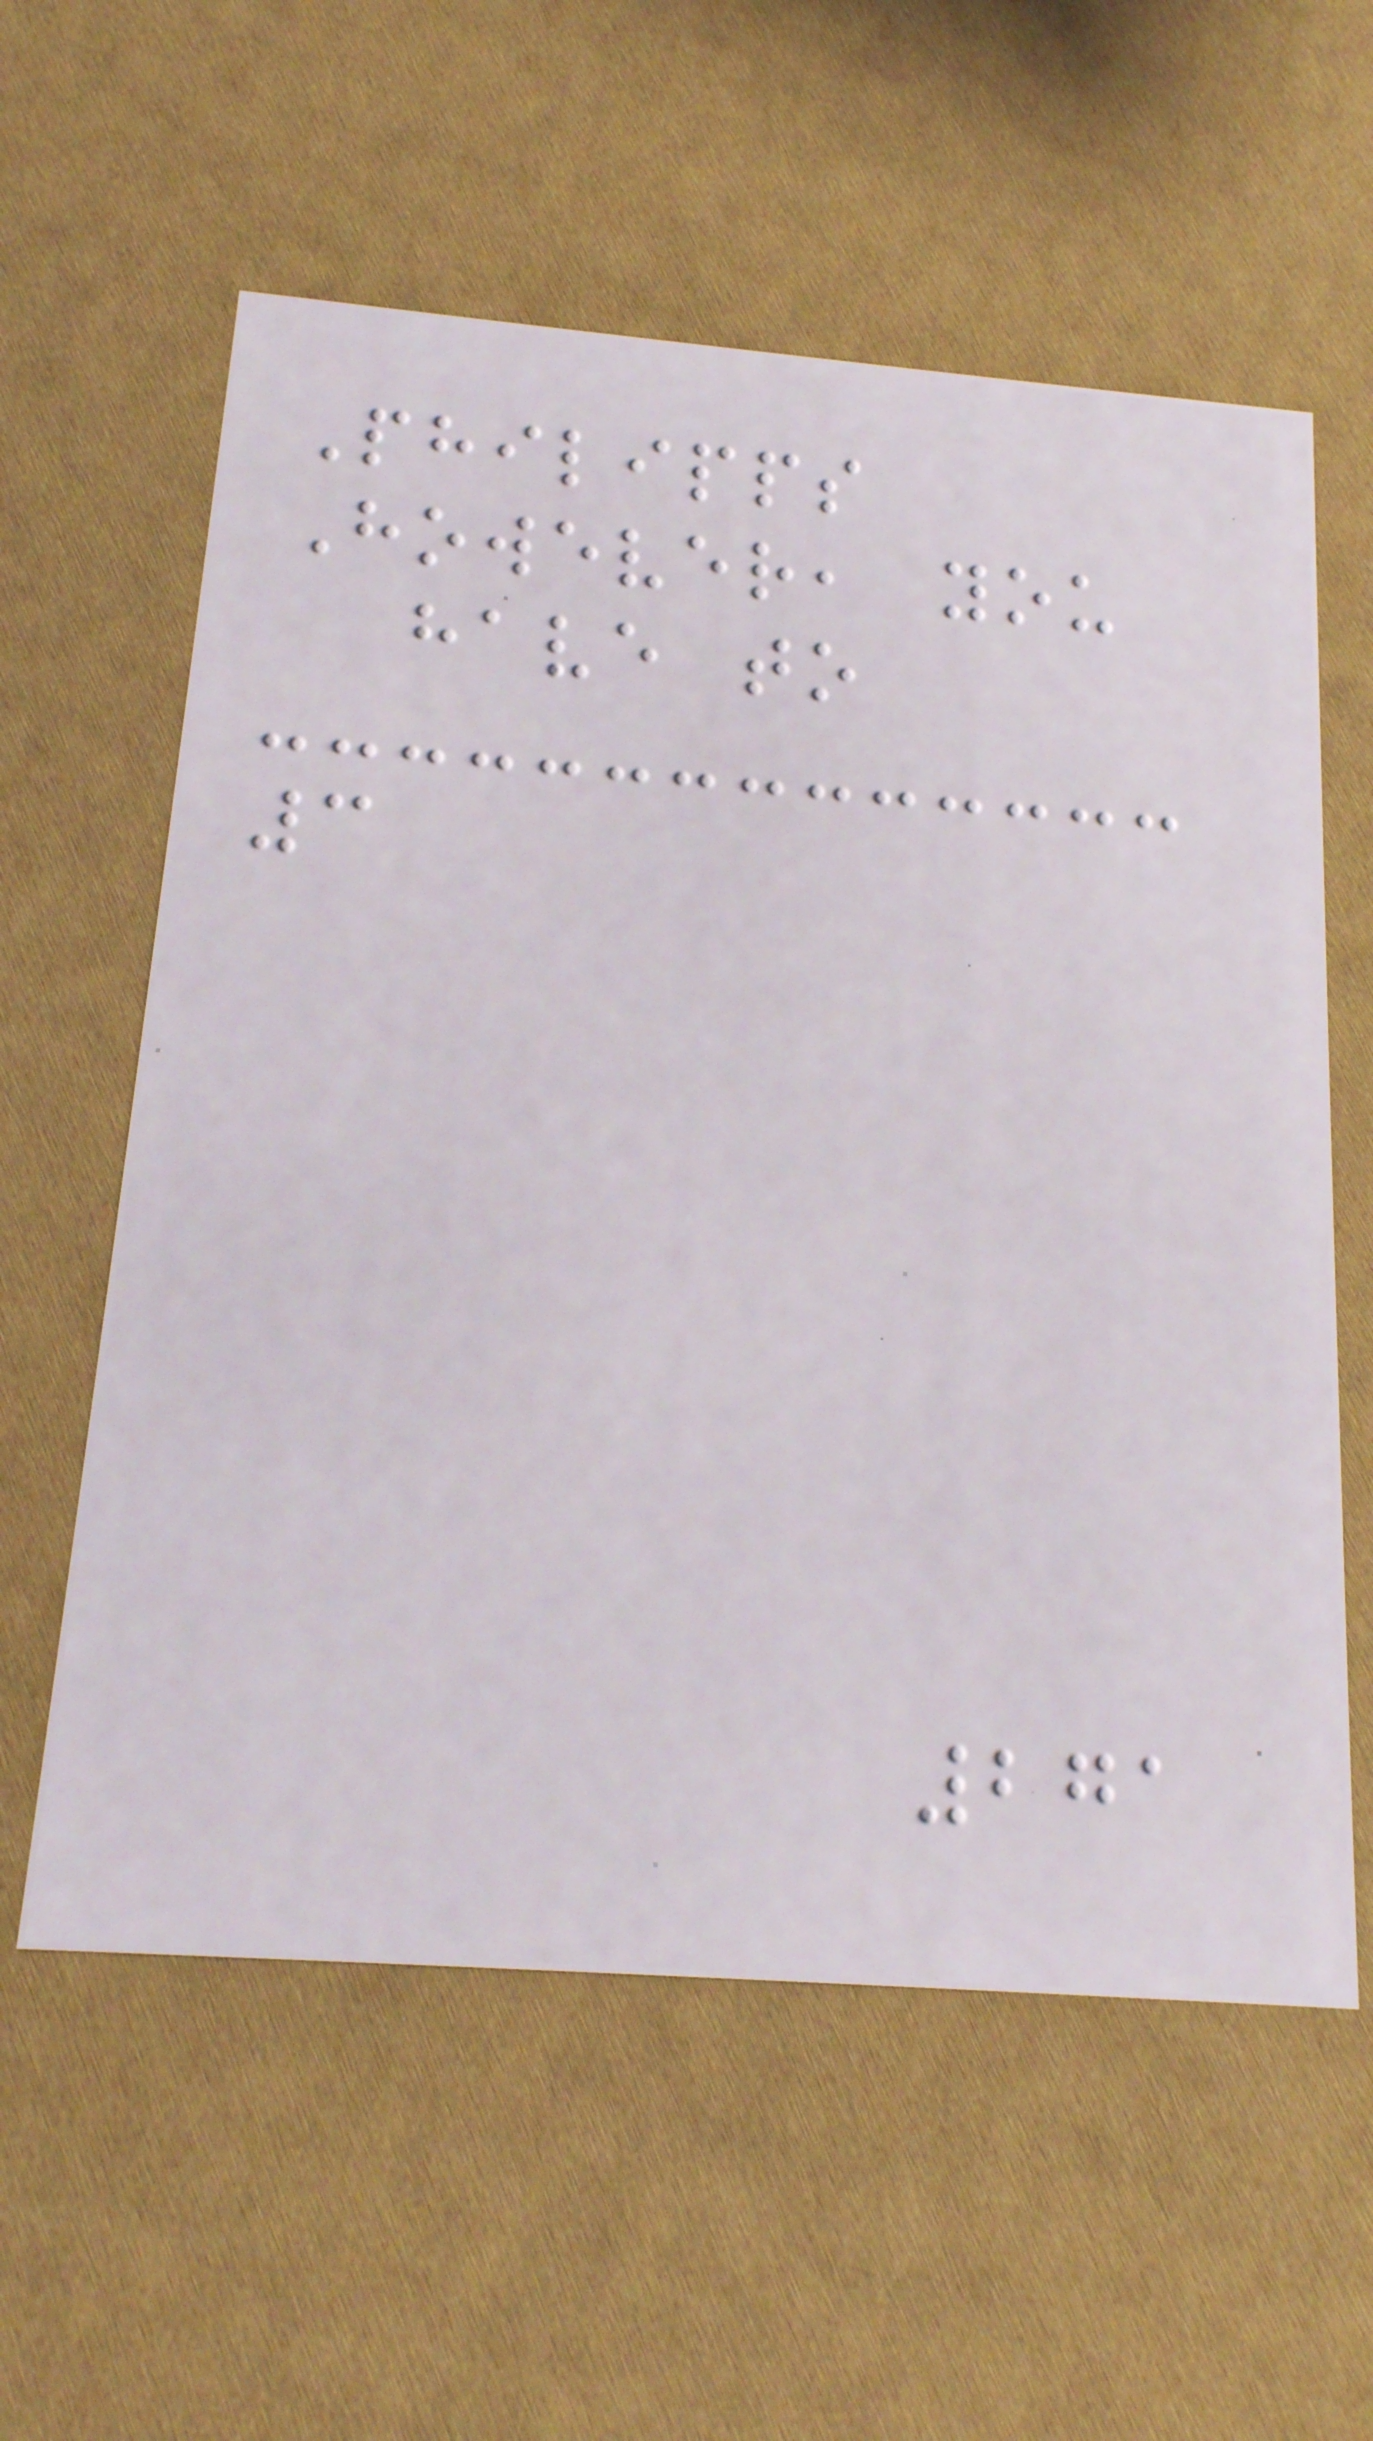Philipps
However, you
have to
3
271
